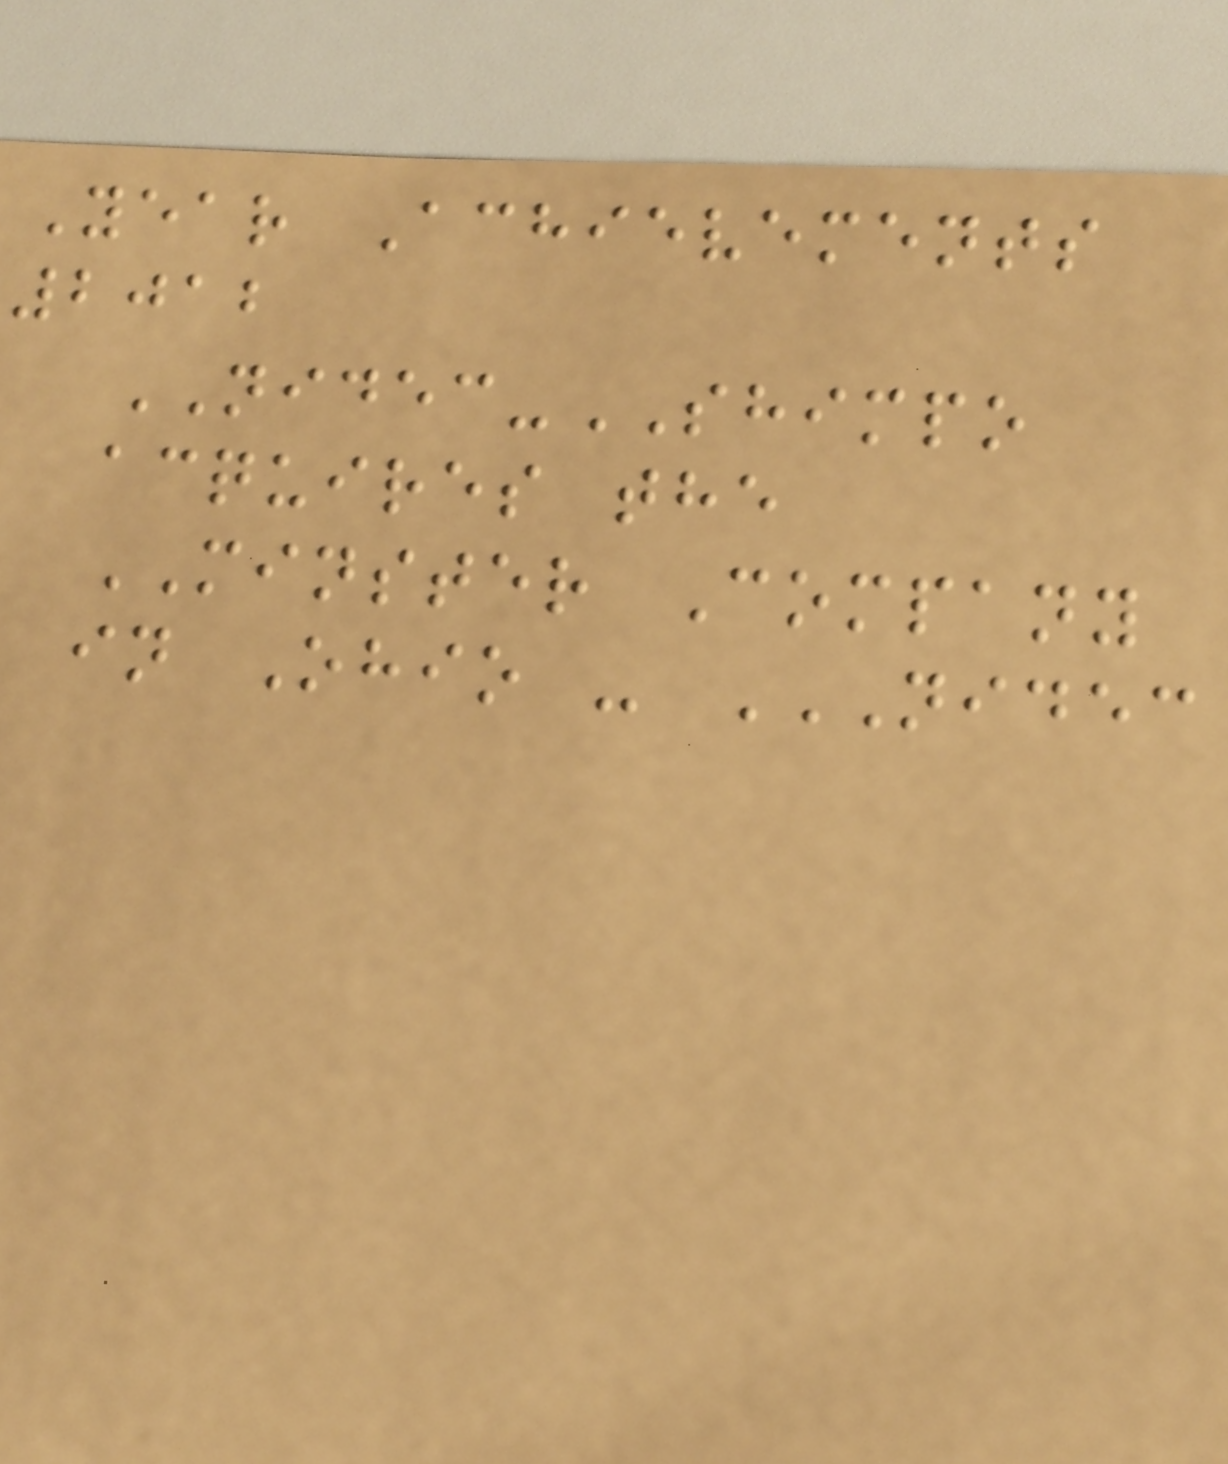Year Achievements
2012
NIDEC-SHIMPO
acquires the
MINSTER Company
in Ohio - NIDEC
